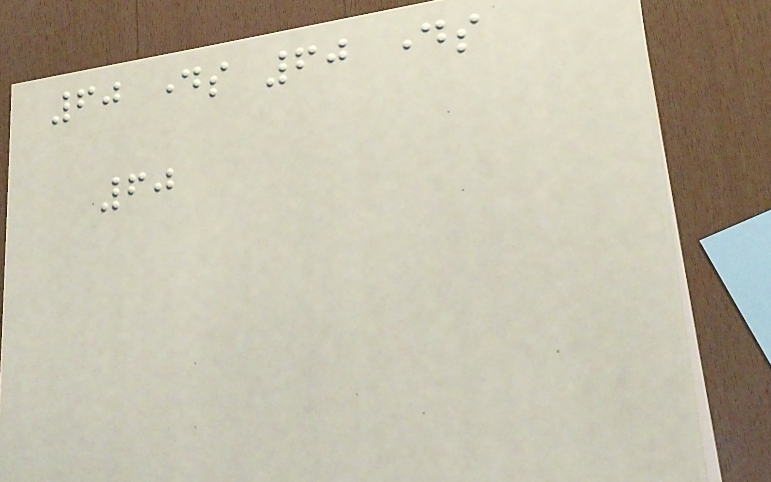60 days 60 days
60
